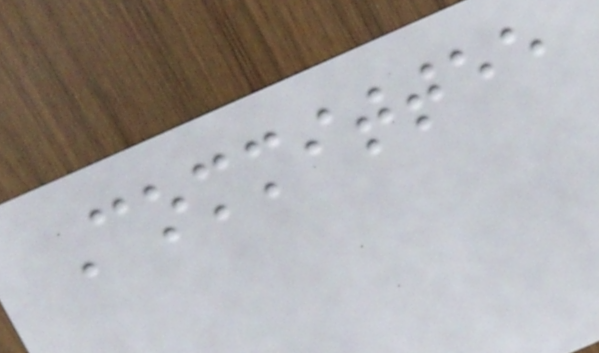Committee
